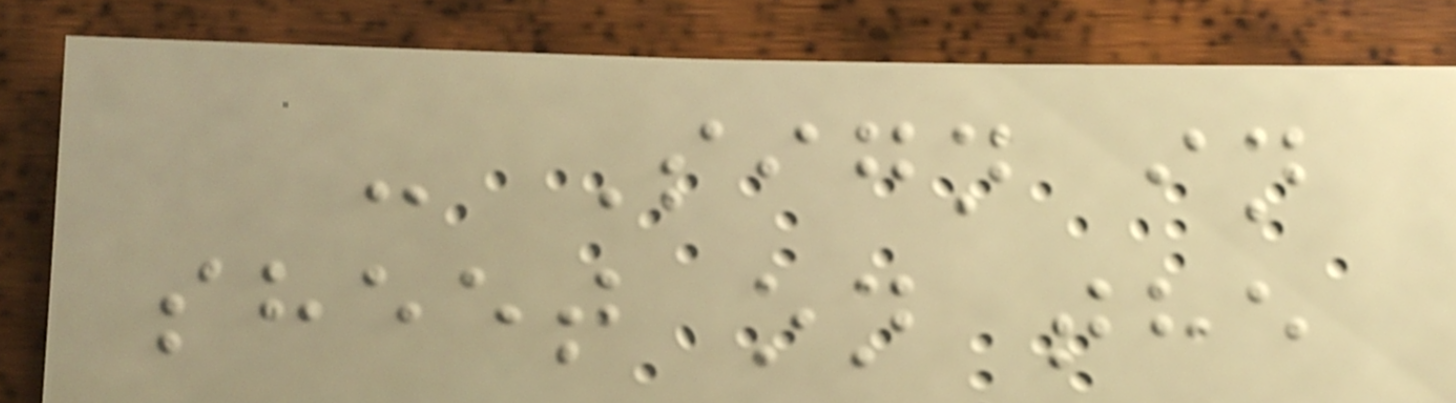- Sign in
sheet on the
